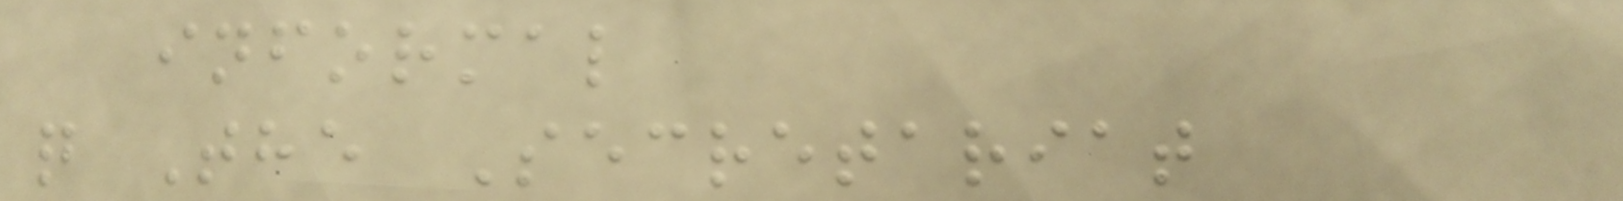informal
q The Secretariat
